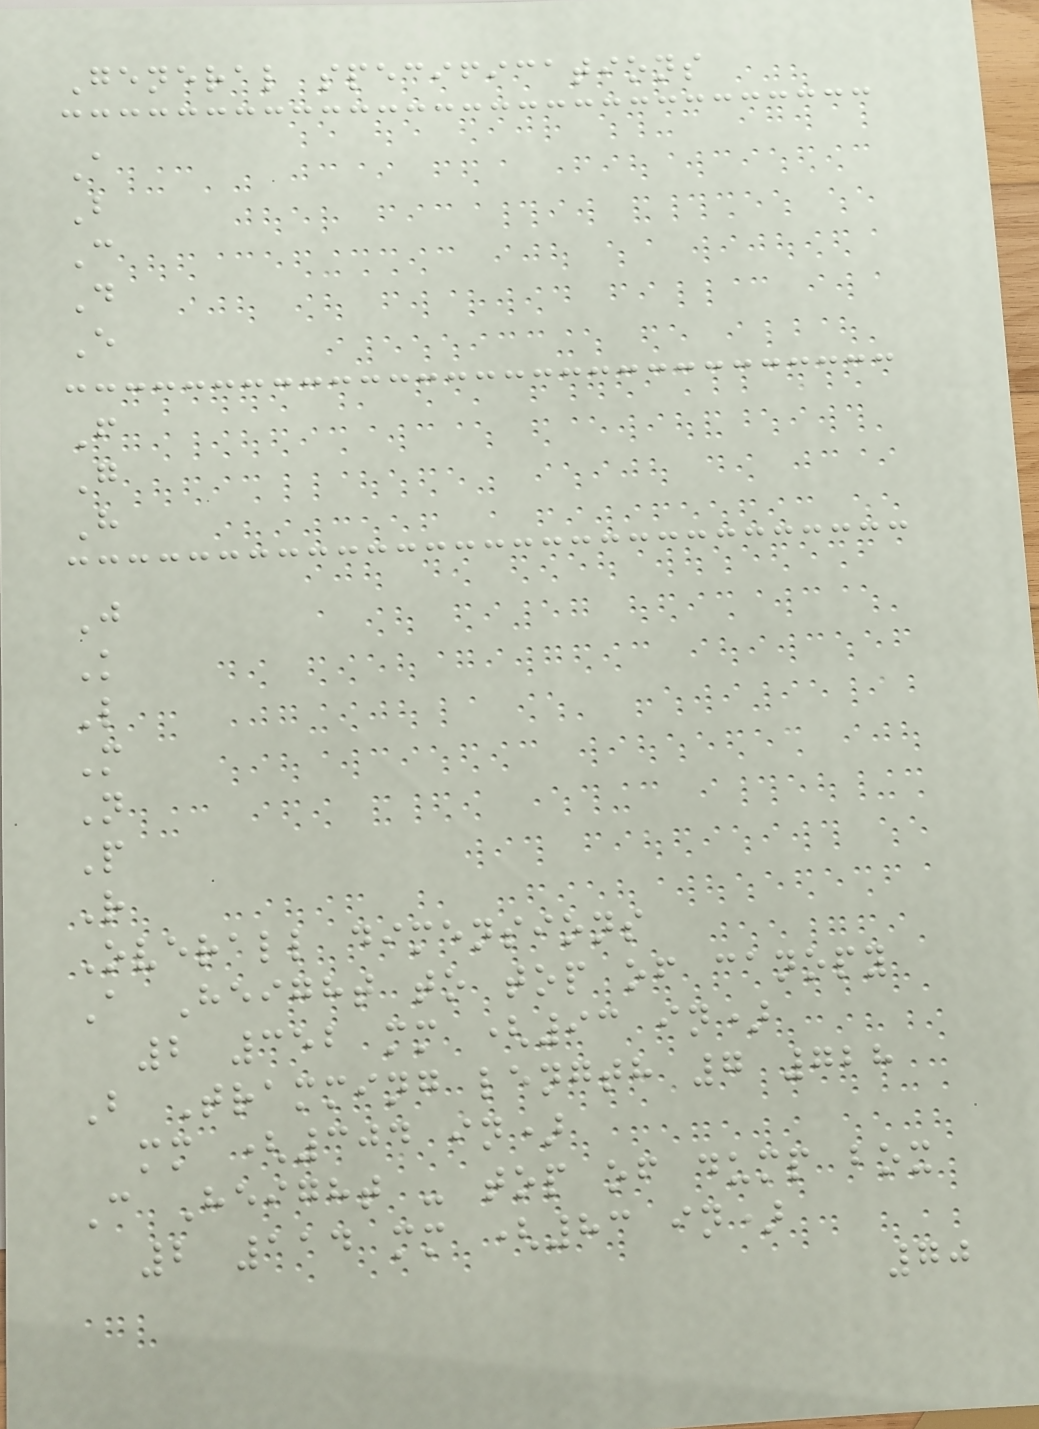General specifications
A
B
C
D
E
F
G
H
J
K
L
M
N
P
R
Overall dimensions
A Height to top of canopy
2 352 mm (93 in)
B Tramming length 7 728
mm (304 in)
C Height - top of dump box
2 114 mm (83 in)
70
